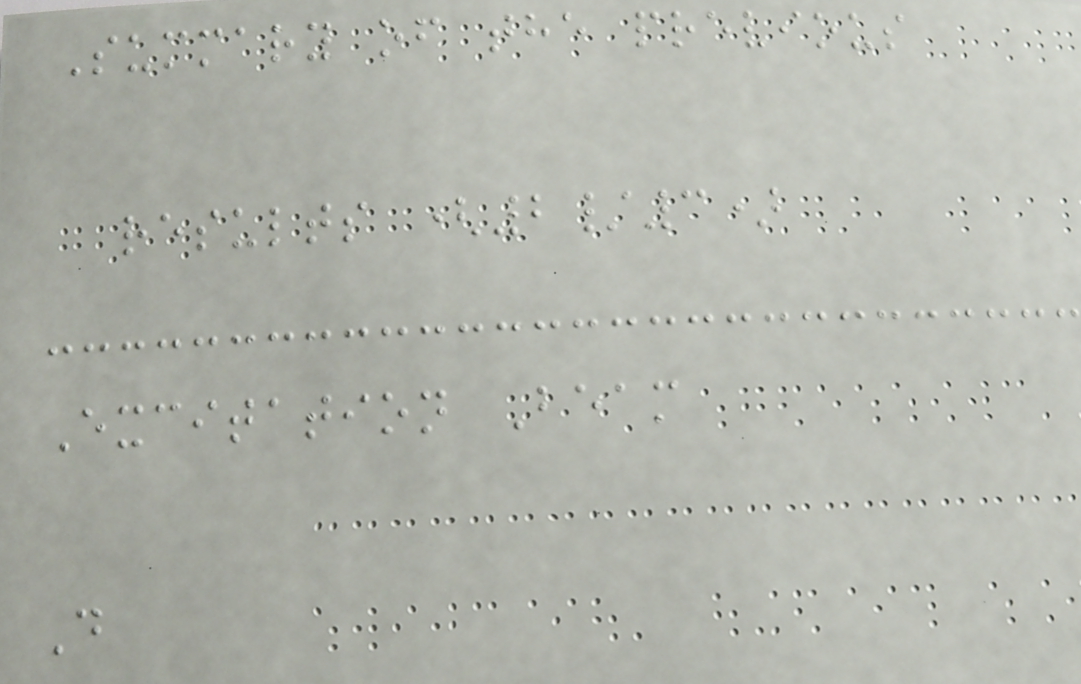Summary of the previous
results (2/3)
Excitation Beam
D
